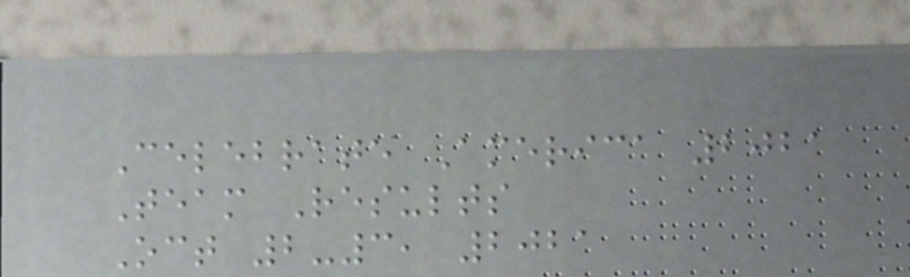Celebrate America 2021
Team Results
Oct 2-3, 2021
